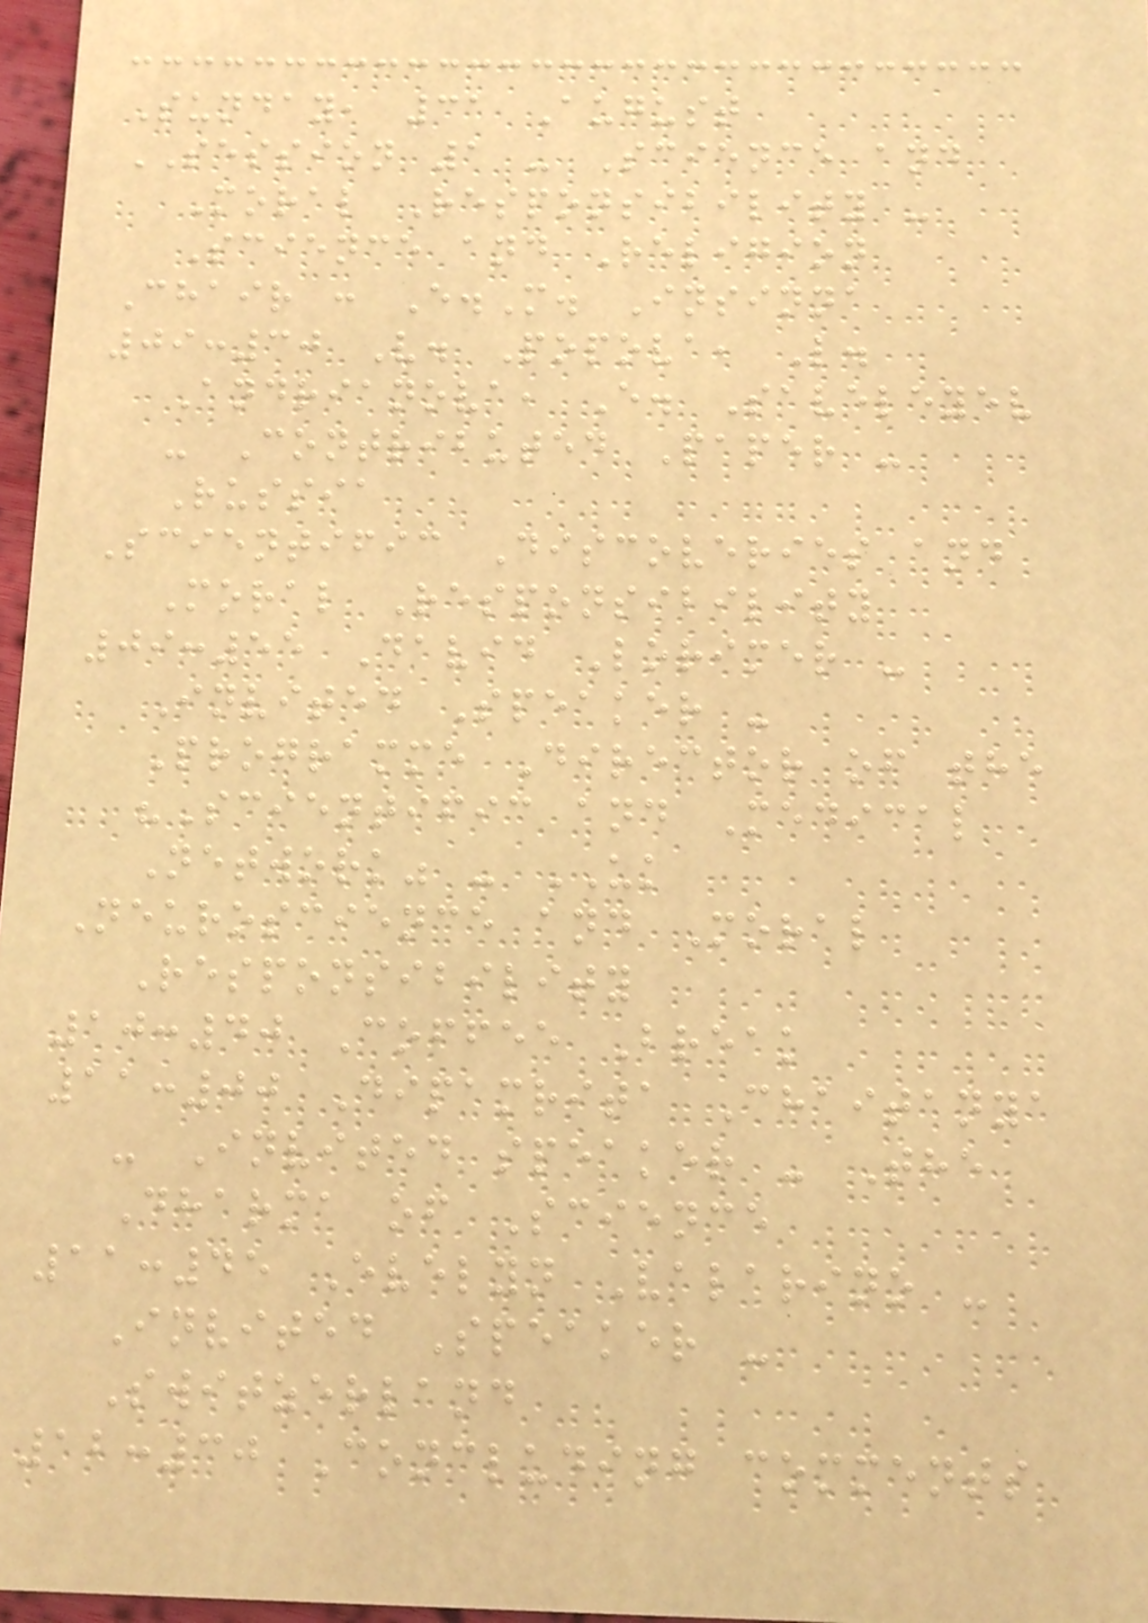Sunday, 31 August
SESSION 1 - Science and
Moral Responsibility -
Science and Religion
Chair : E.M. Insinna
09:30 V. Popova, L.
Andrianova, E. Saveleyev
- Contributed Paper -
Russia
Scientific Discoveries and
Moral Responsibility
09:55 David Lorimer -
Invited Speaker -
Programme Director of the
"Scientific and Medical
Network" - UK
Neuroscience and Moral
Responsibility
10:40 Coffee Break
11:00 Dipamrita Chaitanya
- Invited speaker - The
Dharma of Science
11:45 Evelyn Valarino -
Invited Speaker -
Switzerland
12:30 Concluding comments
